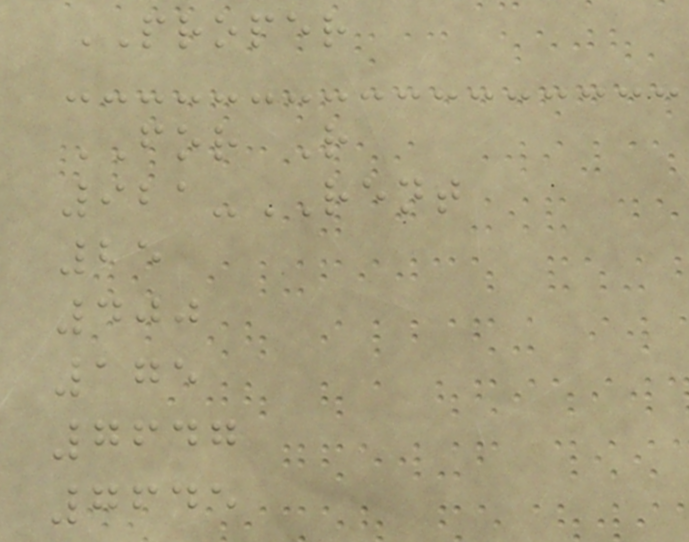PROPER
FOR R
921-RENT
25
400
175
7647
7645
